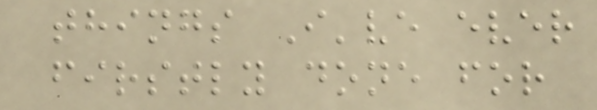things I've ever
firstly done for
